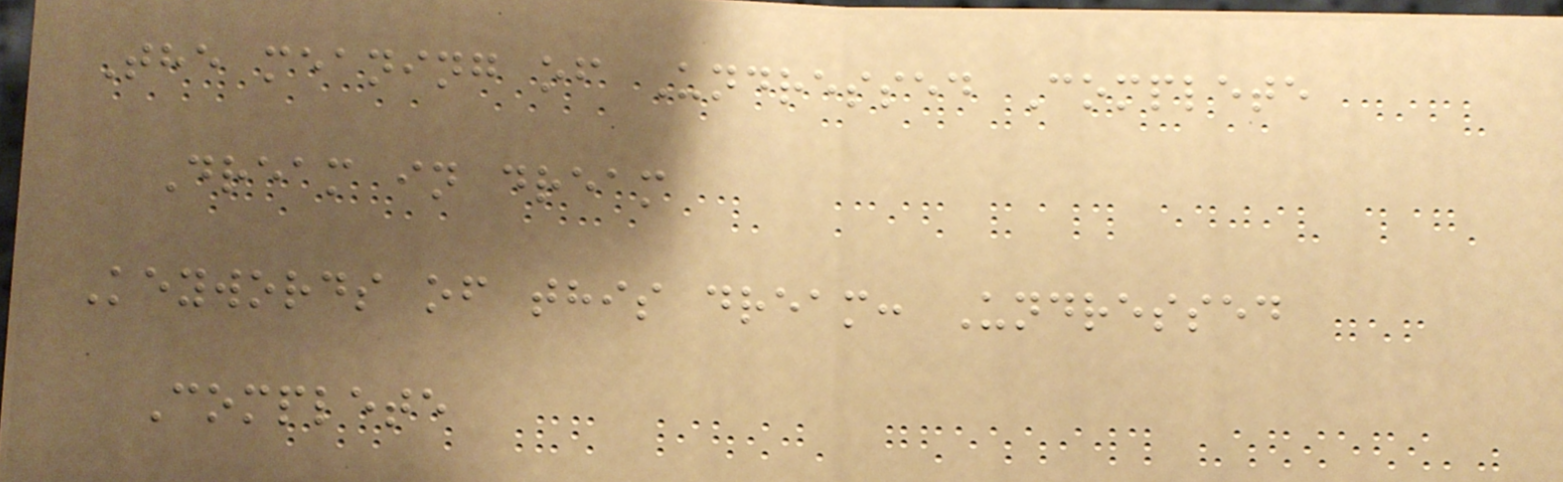The meaning of Undressed Complete
Dream in dream
Keywords of this dream: Undressed
Complete
